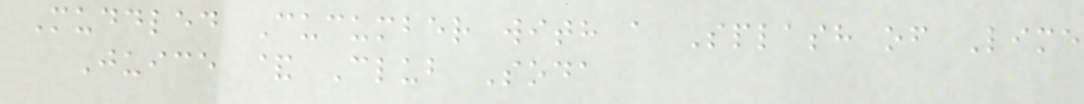Muddled Cucumber with a Splash of Lime
Juice & Club Soda
